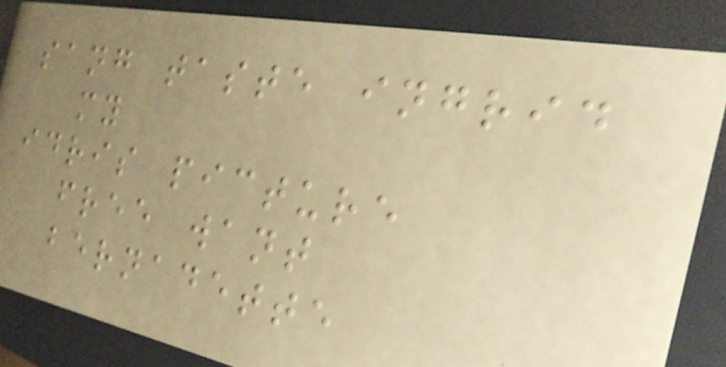sang taste ingrid
my
idris picture
free want
bernadette
